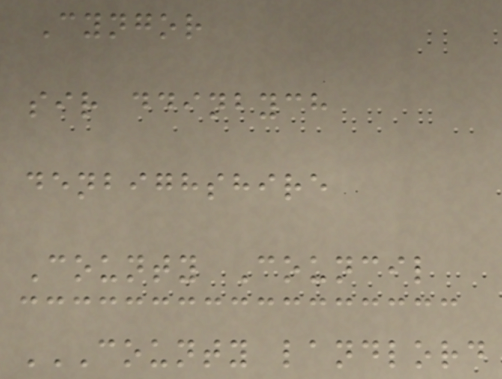Cyngor
sir ddinbych
denbighshire
County Council
COUNTY LANDLORD
